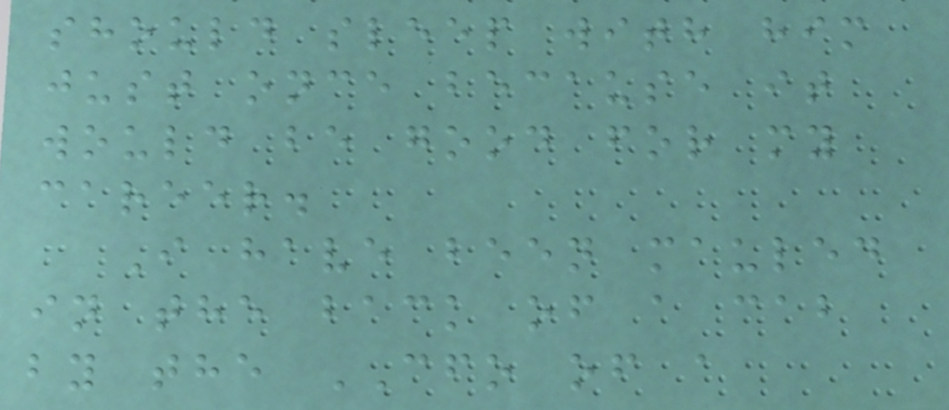should sleep with him
just once because it
would be good for my
career.
I have been mauled
in the back of a cab
by the CFO of a
